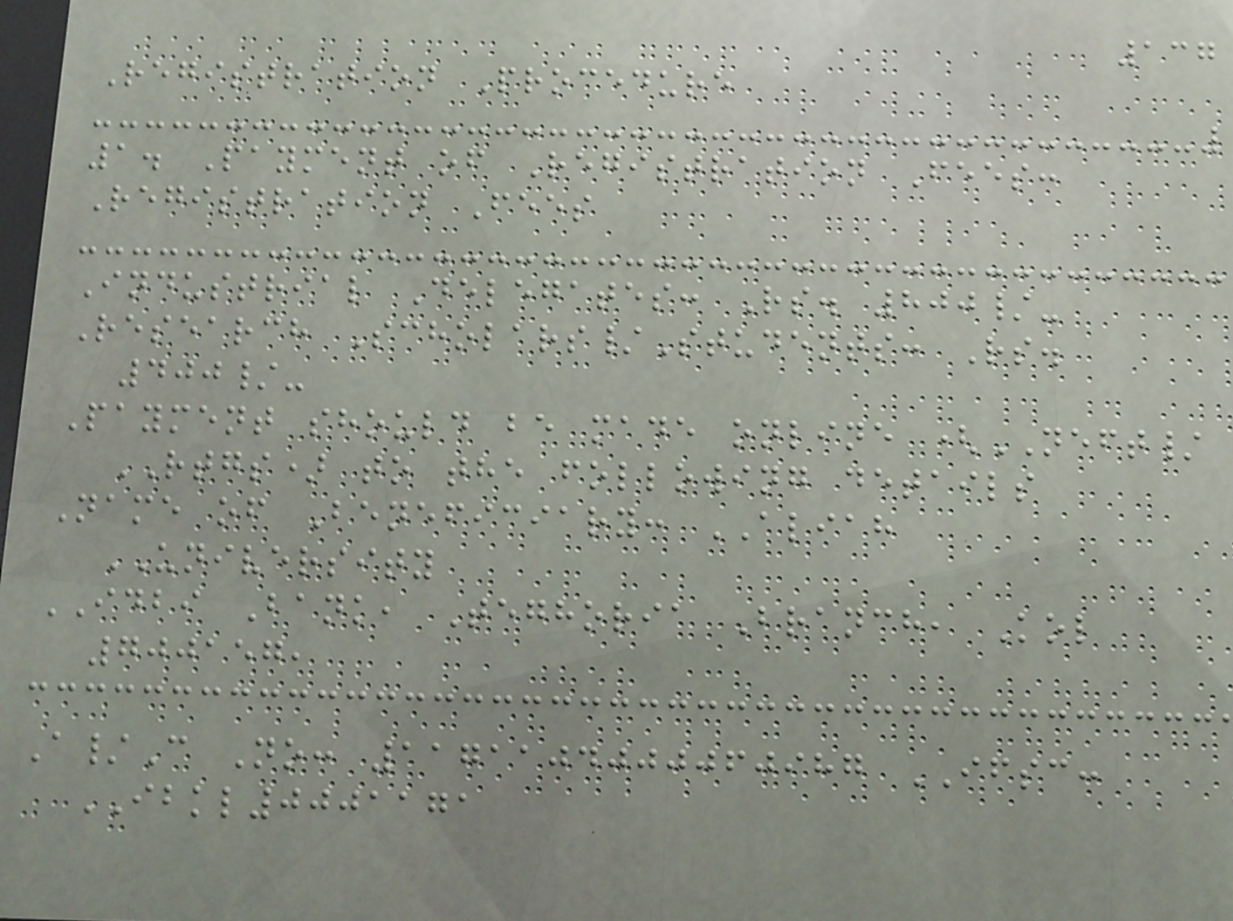137
Registration Procedure
1. Payment of Registration Fees:
Registration Fees
Industrial Delegates: Rs. 800/-
Research Scholars/Students: Rs.
400/-
Payment should be made online (NEFT/
RTGS) to the following details
Name of Beneficiary: ALIAH
UNIVERSITY
IDBI Bank, Teghoria Branch, Kol
700157,
A/C No: 1171104000060987 IFSC:
IBKL0001171
